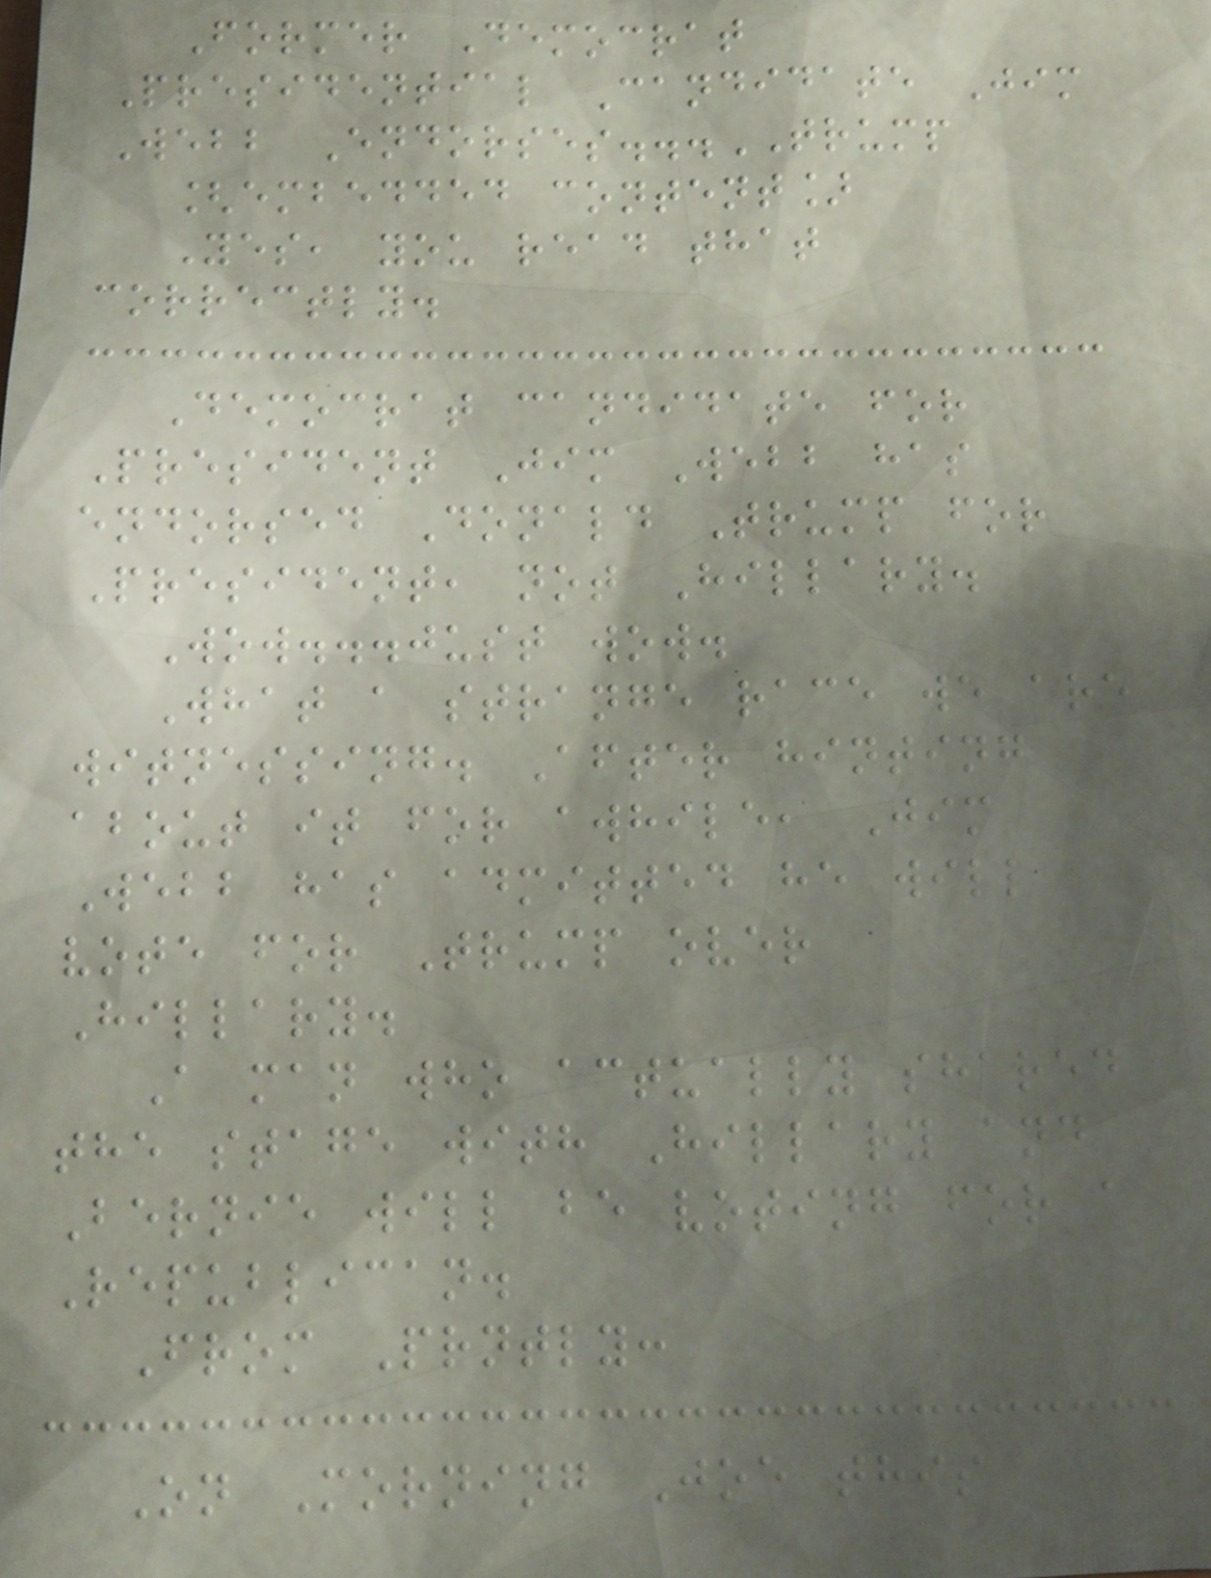Former Democrat
Presidential Candidate Jim
Webb Endorses...TRUMP
[embedded content]
Yes, you read that
correctly.
Democrat candidate for
President Jim Webb has
endorsed Donald Trump for
President, not Hillary.
Wow...just wow.
What a strange race we are
witnessing. After hinting
about it for awhile, Jim
Webb has admitted he will
vote for Trump over
Hillary.
A man who actually shared
the stage with Hillary and
Bernie will be voting for a
Republican.
From Prntly:
On Morning Joe this
